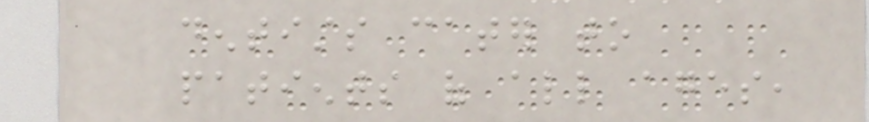dentists cater to
patients of all ages,
